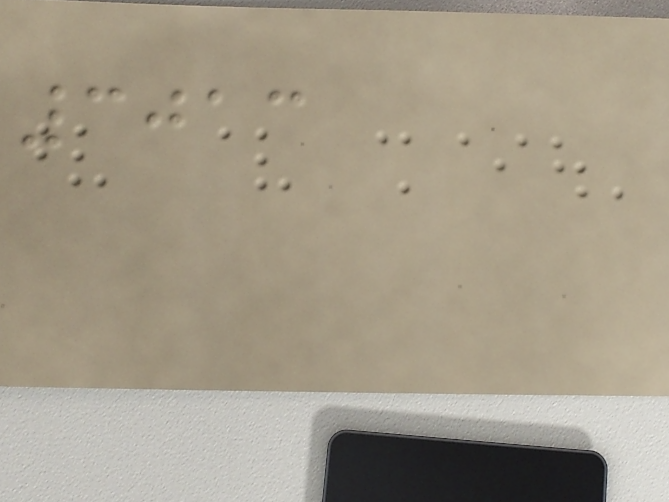3013
